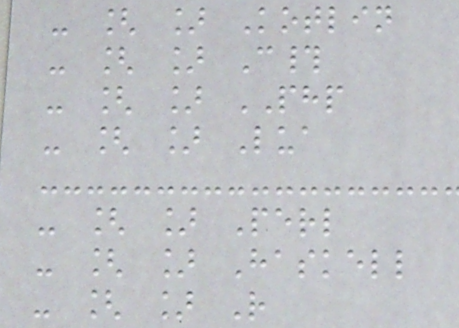- [ ] Kotlin
- [ ] C#
- [ ] PHP
- [ ] Lua
- [ ] Perl
- [ ] Haskell
- [ ] R
